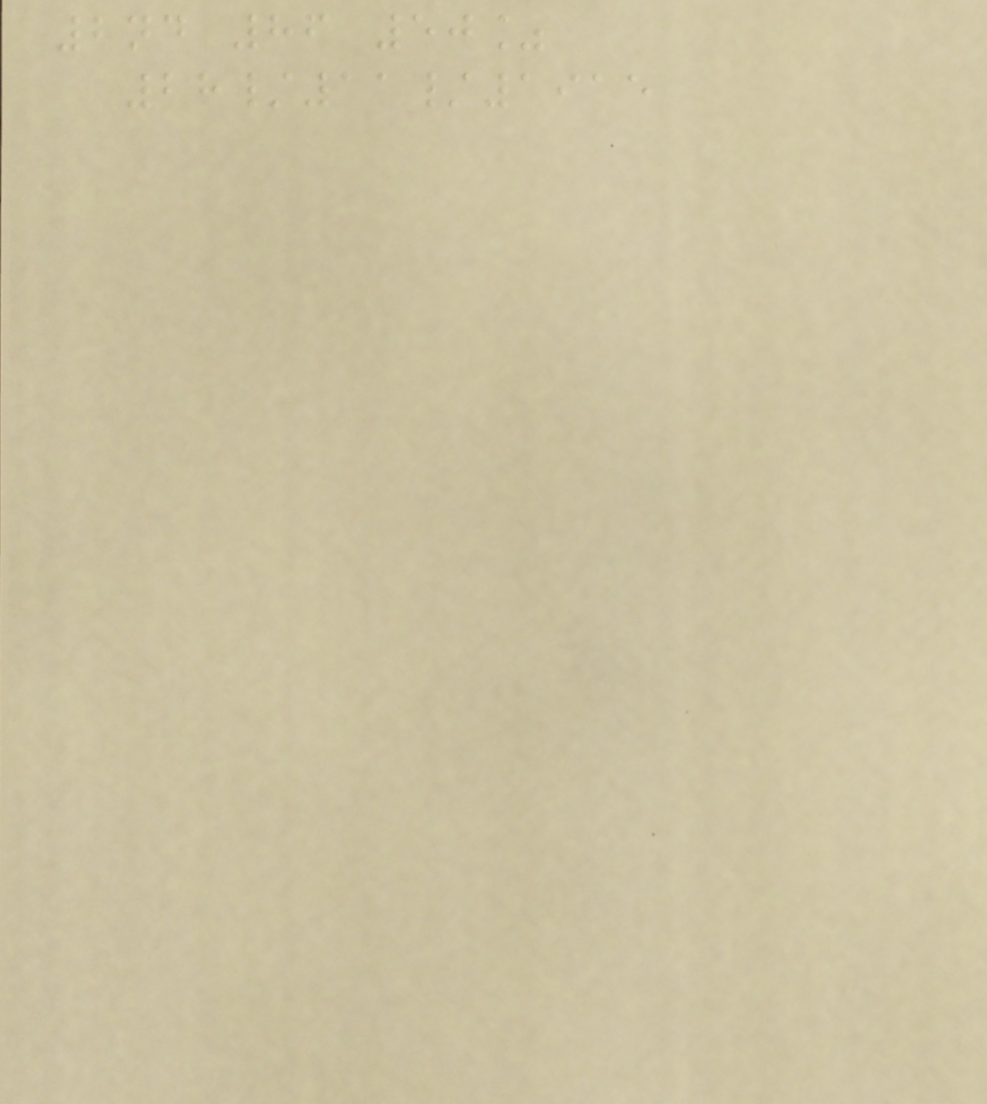2nd 86 50%
28/11/1915
